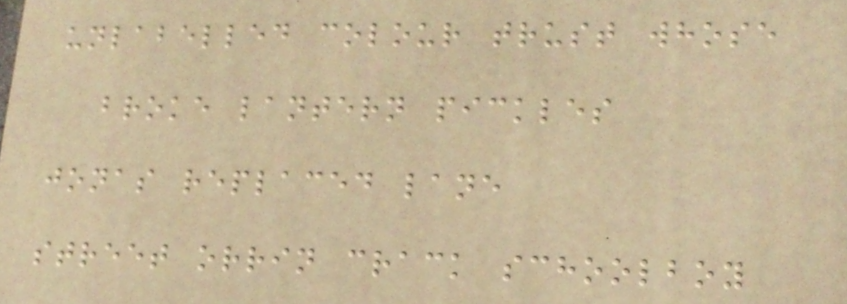unlabelled colour trust whose
broke lantern pickles
jonas replaced lane
street orrin crack schoolboy
